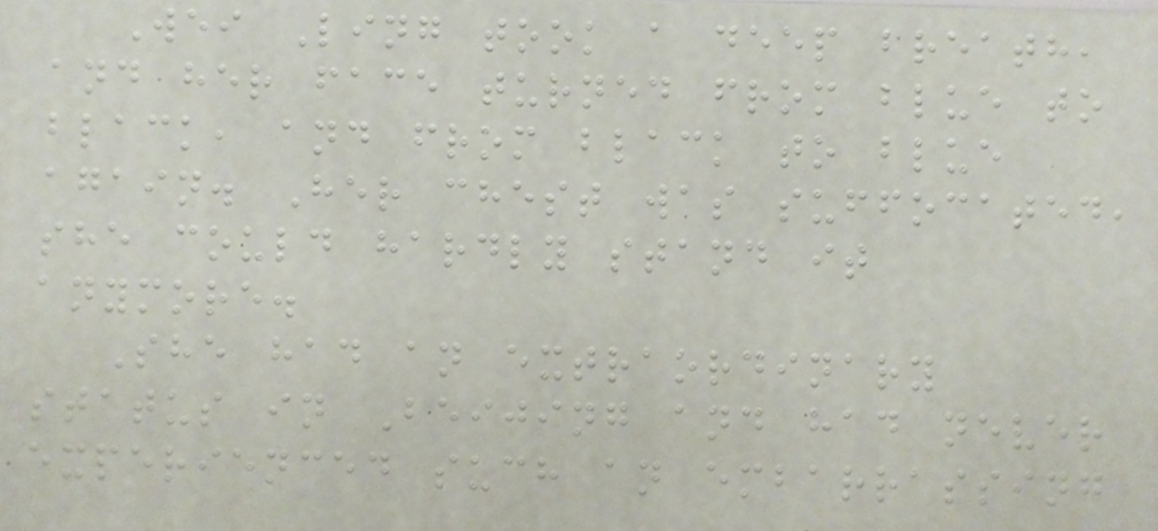Wei Ling took a deep breath,
and her face turned from blue to
black, and from black to blue
again. Her chest was suffocated,
she could hardly stand it
anymore.
She had an extraordinary
status in Beijing and had never
experienced such an embarrassing
